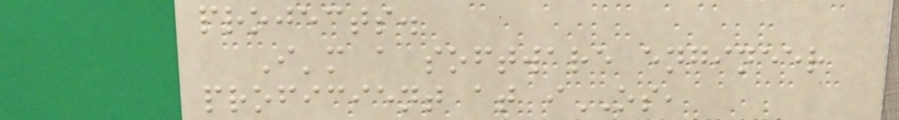projects.
I'm a software engineer
proficient at iOS,
